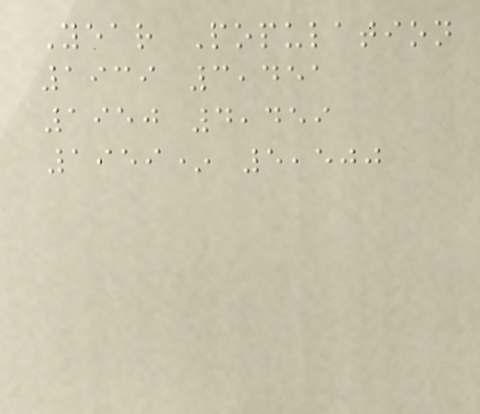Year Population
1939 3,451
1950 4,459
1959* 5,500
